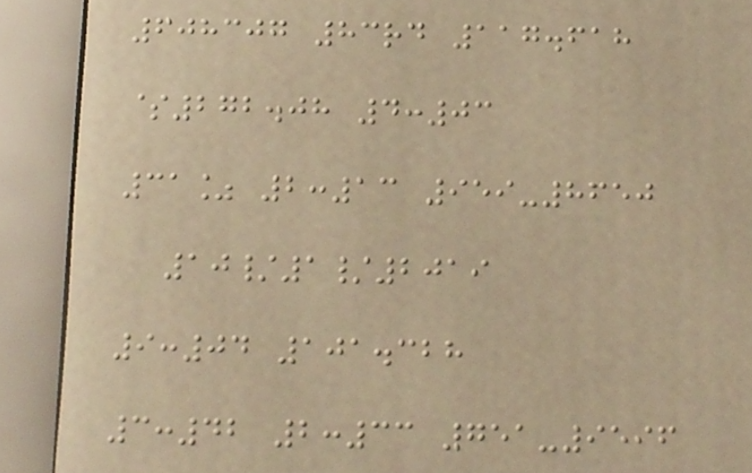608307 83rd 117.618
$272.08 4:03
31% 2:13 959-8650
10/1/2019
9:04 101.328
3:42 2:33 751-9596
